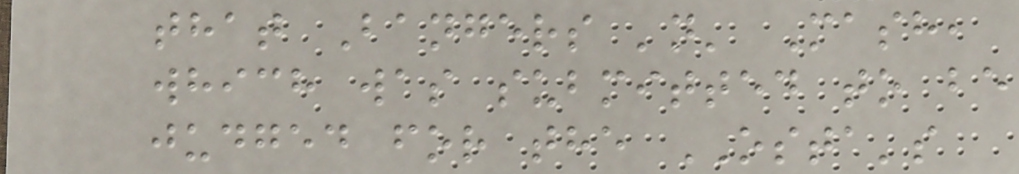that Bangers 'n' Mash,
which was submitted to be
judged for the OSTA's
